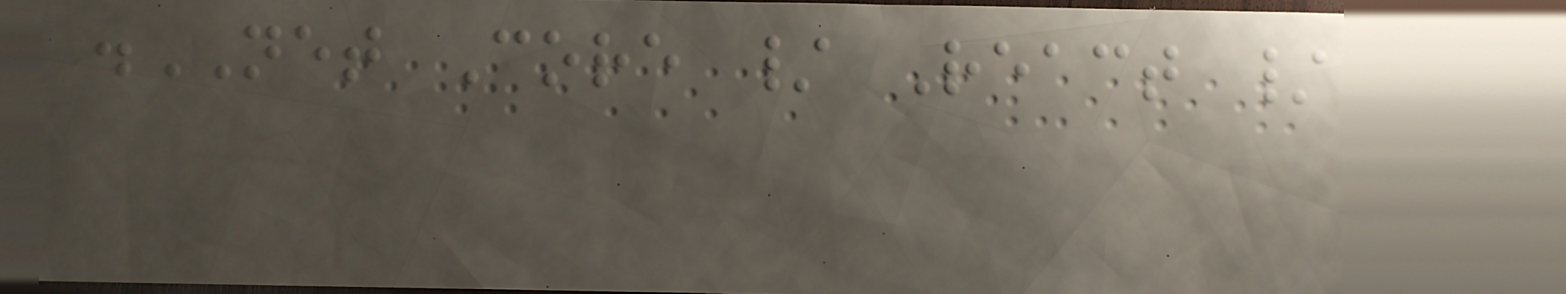.NET Core / React /
